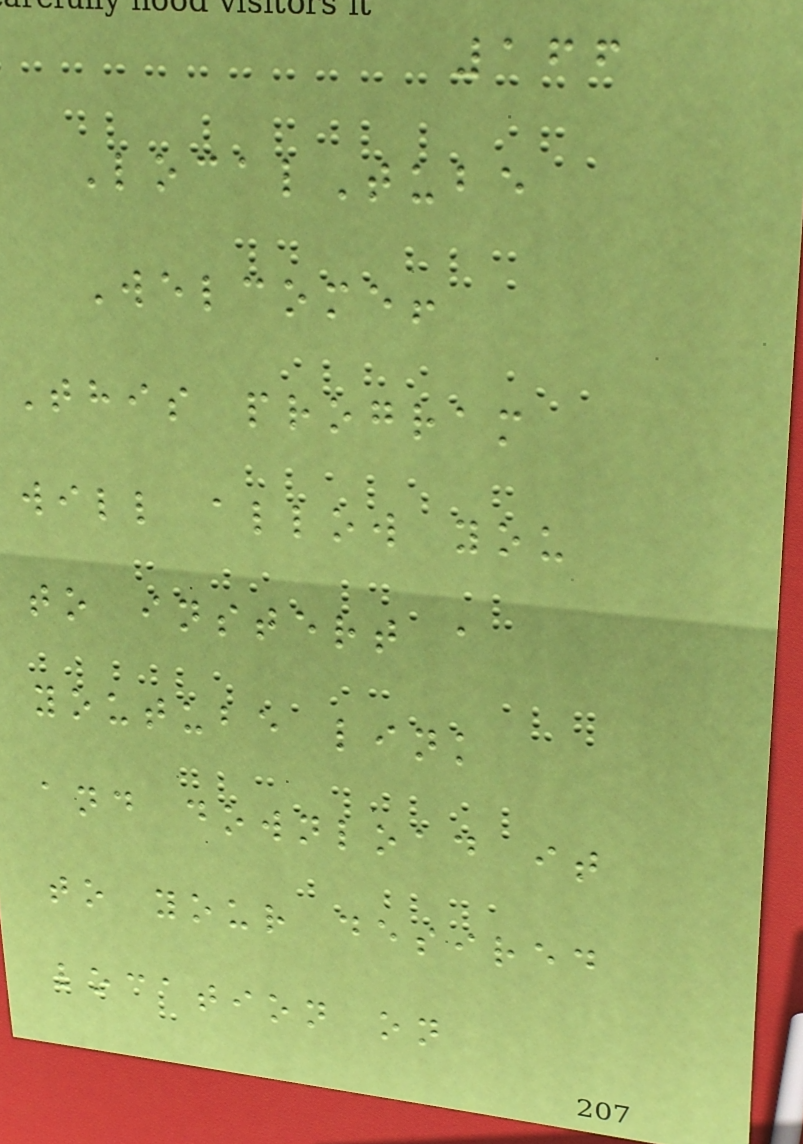166
LocalTube
Welcome!
This program
will allow you
to instert a
youtube link
and download it
to your desired
location on
